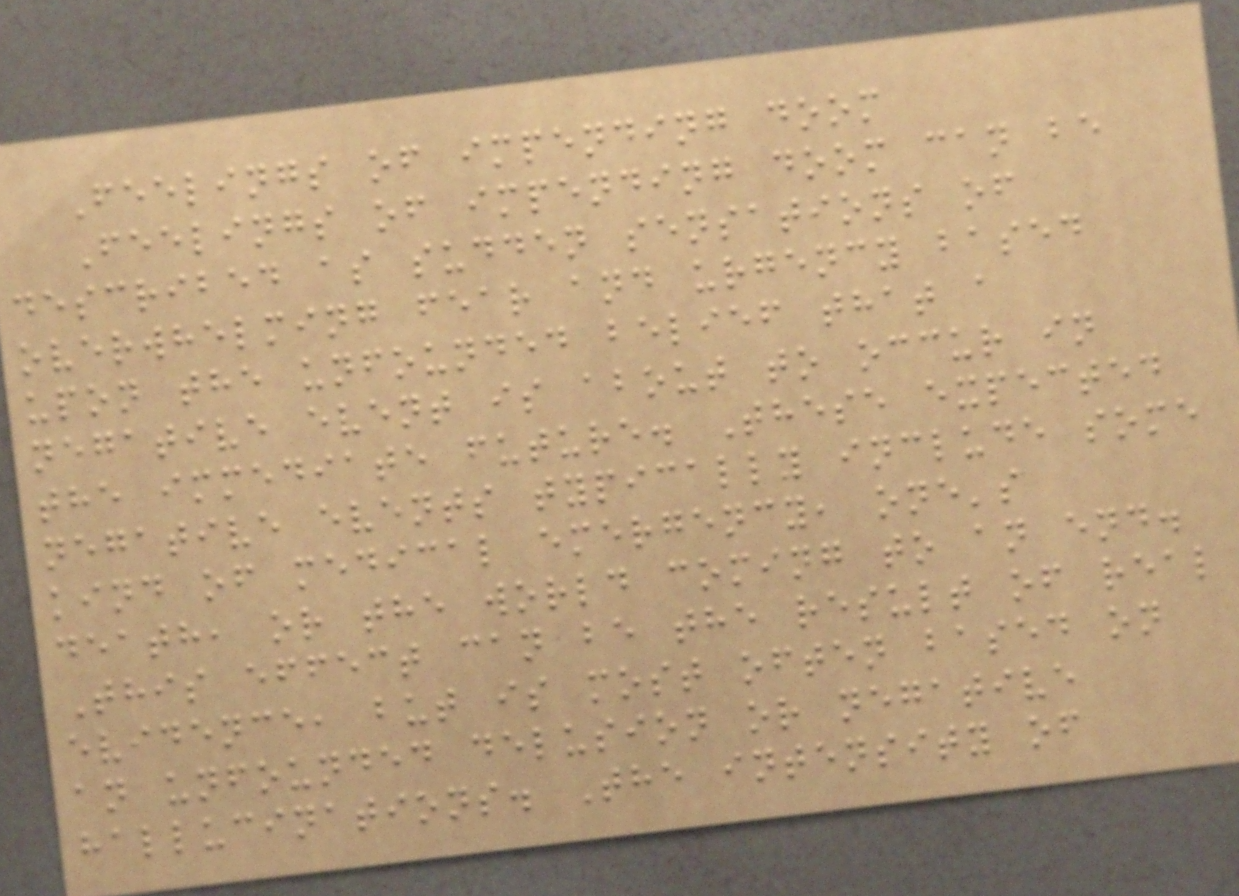Feelings of impending doom
Feelings of impending doom can be
described as sudden sensations of
overwhelming fear and urgency based
upon the unfounded belief that a
negative event is about to occur in
the immediate future. These expected
negative events typically include some
kind of medical emergency, one's
death, or the world coming to an end.
This effect can be the result of real
evidence, but is most often based on
an unfounded delusion or negative
hallucinations. The intensity of
